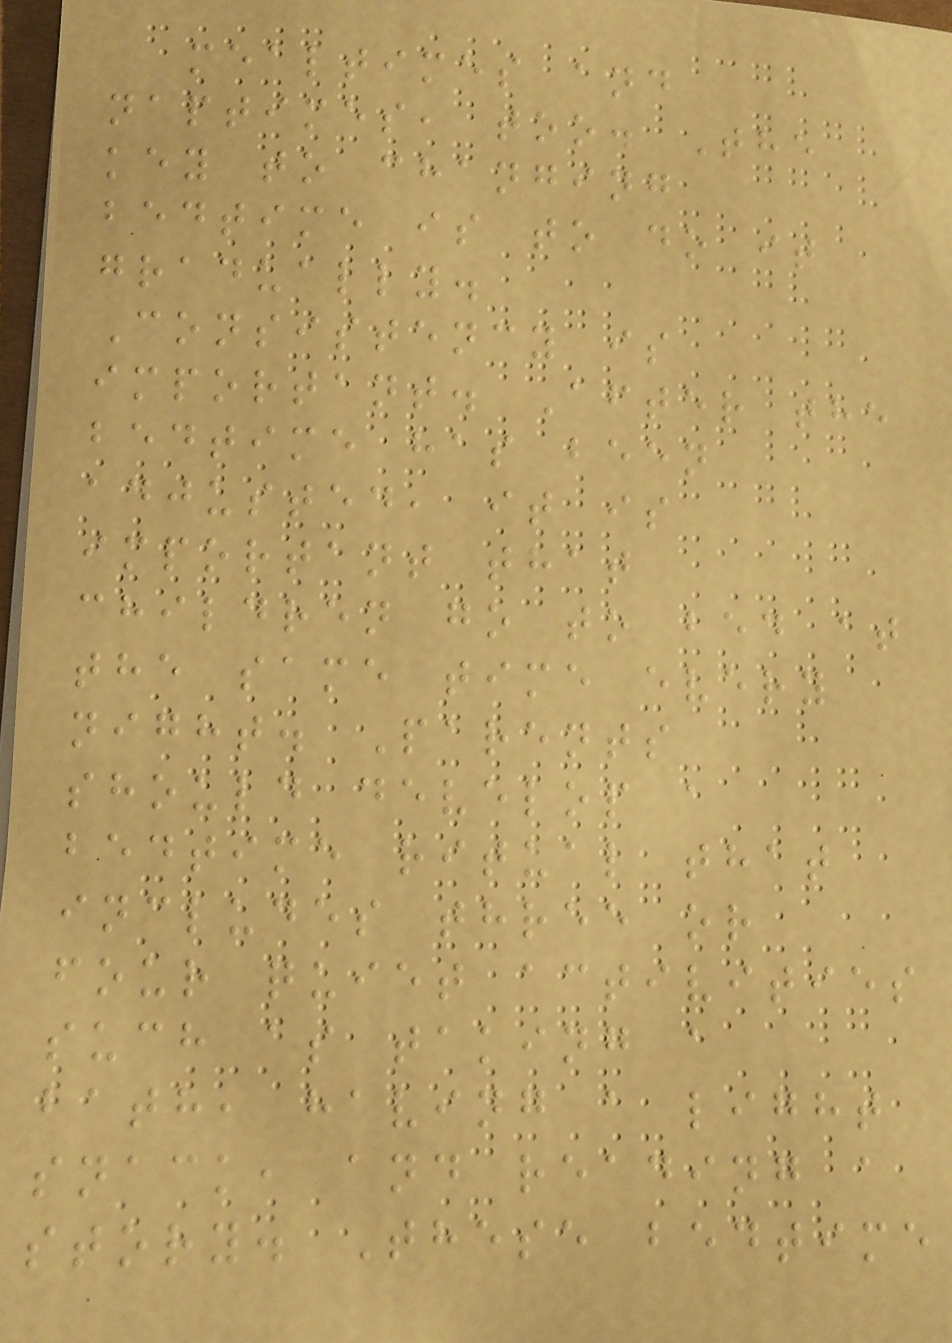mealtimes and
naptimes, too. The
key to changing
bedtime is to do it
gradually.
Consistency is
important. After the
bedtime has been
adjusted, it is
important that
children go to bed at
the same time every
night. Parents
should develop a
bedtime ritual that
includes three or
four quiet activities
such as taking a
bath, having a light
snack, and reading a
story. These bedtime
